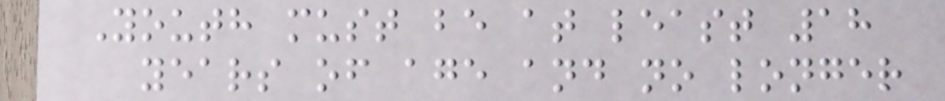Youth must be at least 18
years of age and no longer
